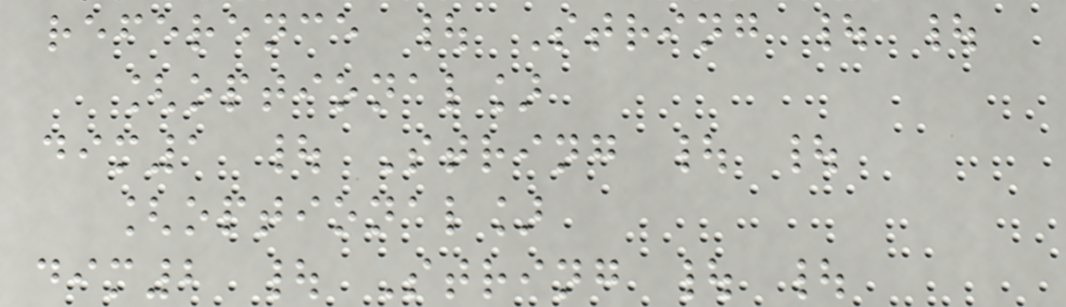reference | String | |
[optional]
dim1 | String | |
[optional]
dim2 | String | |
